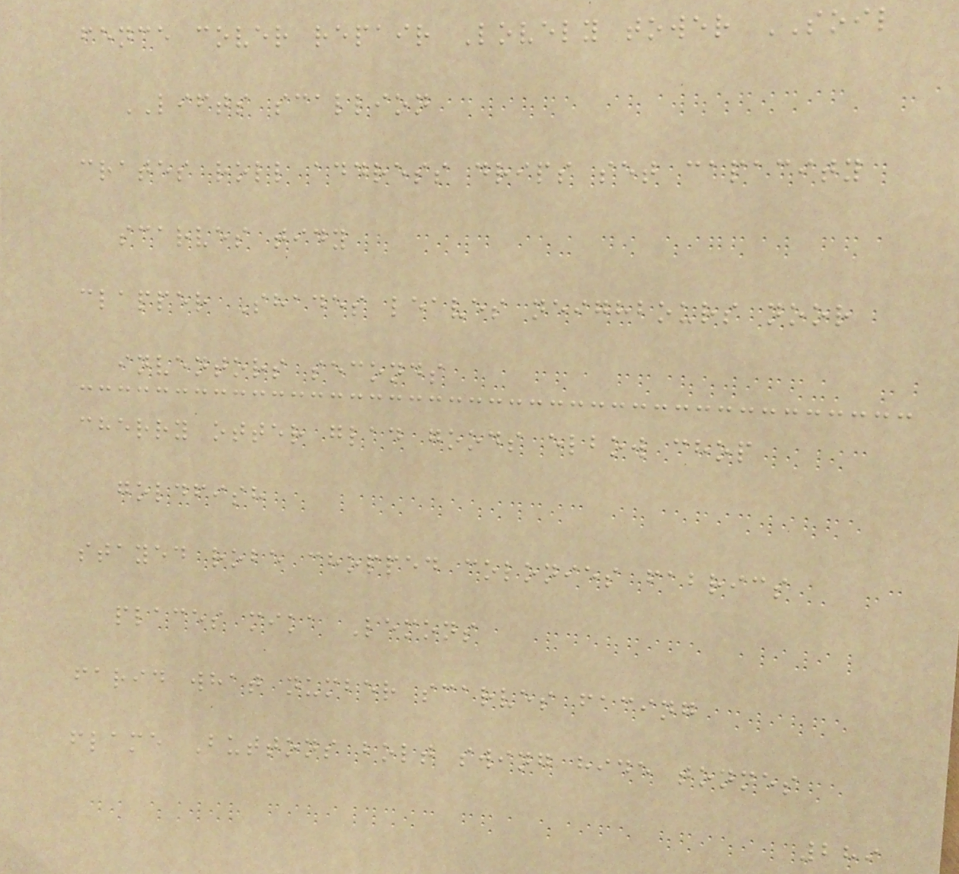fence cover repair Lovely tower SOIL
LIFTS scallion
crates roll address drips set capacity
scarves tidy
clapper Shades leaves neighbours noor
inventors seconds
cherry otter glad goods elbow chop
goldfish
stayed robe chopped colonies fabrics
places mika Lemons
farid what number scarves facing
flame Buttons bolt swing hide tonnes
289
